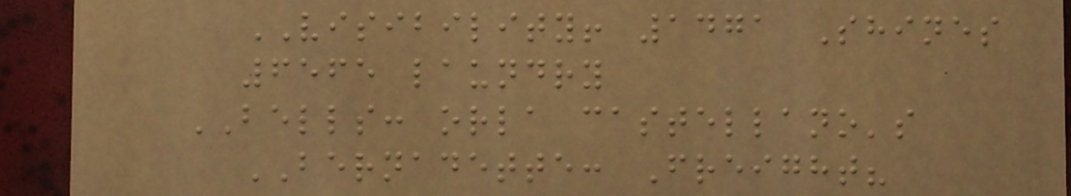VISIBILITY! 1471 Shines
6565 laundry
BELLS: orla castellano's
BERNADETTE: Freight?
